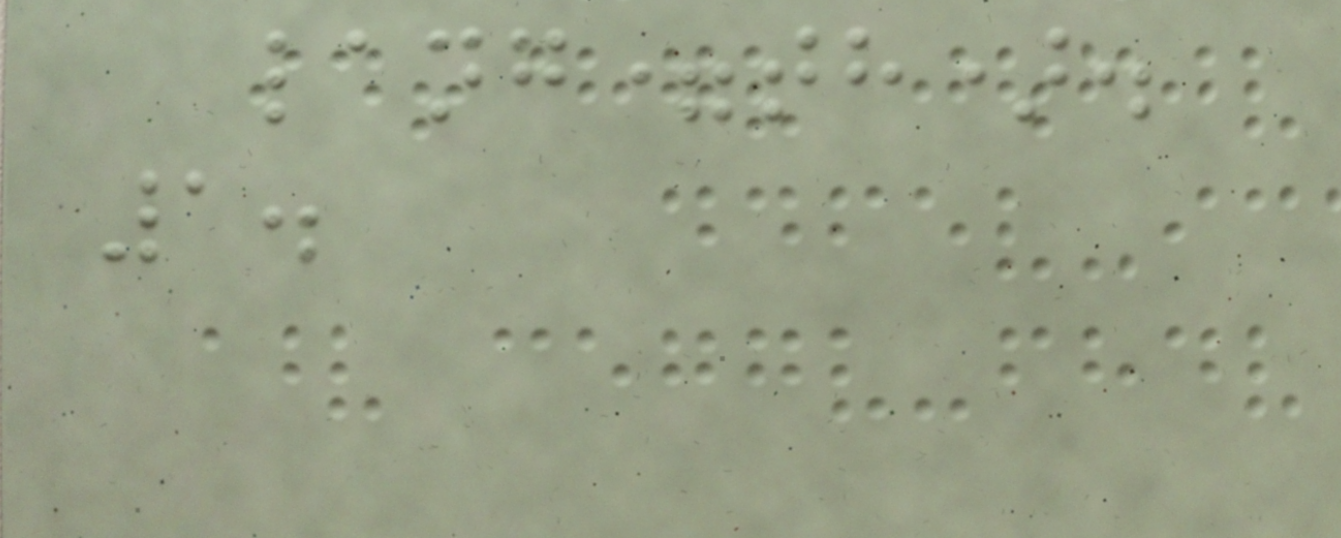lang=th).
1.
